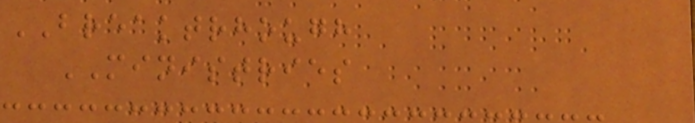BREAKTRHOUGH
MINISTRIES
